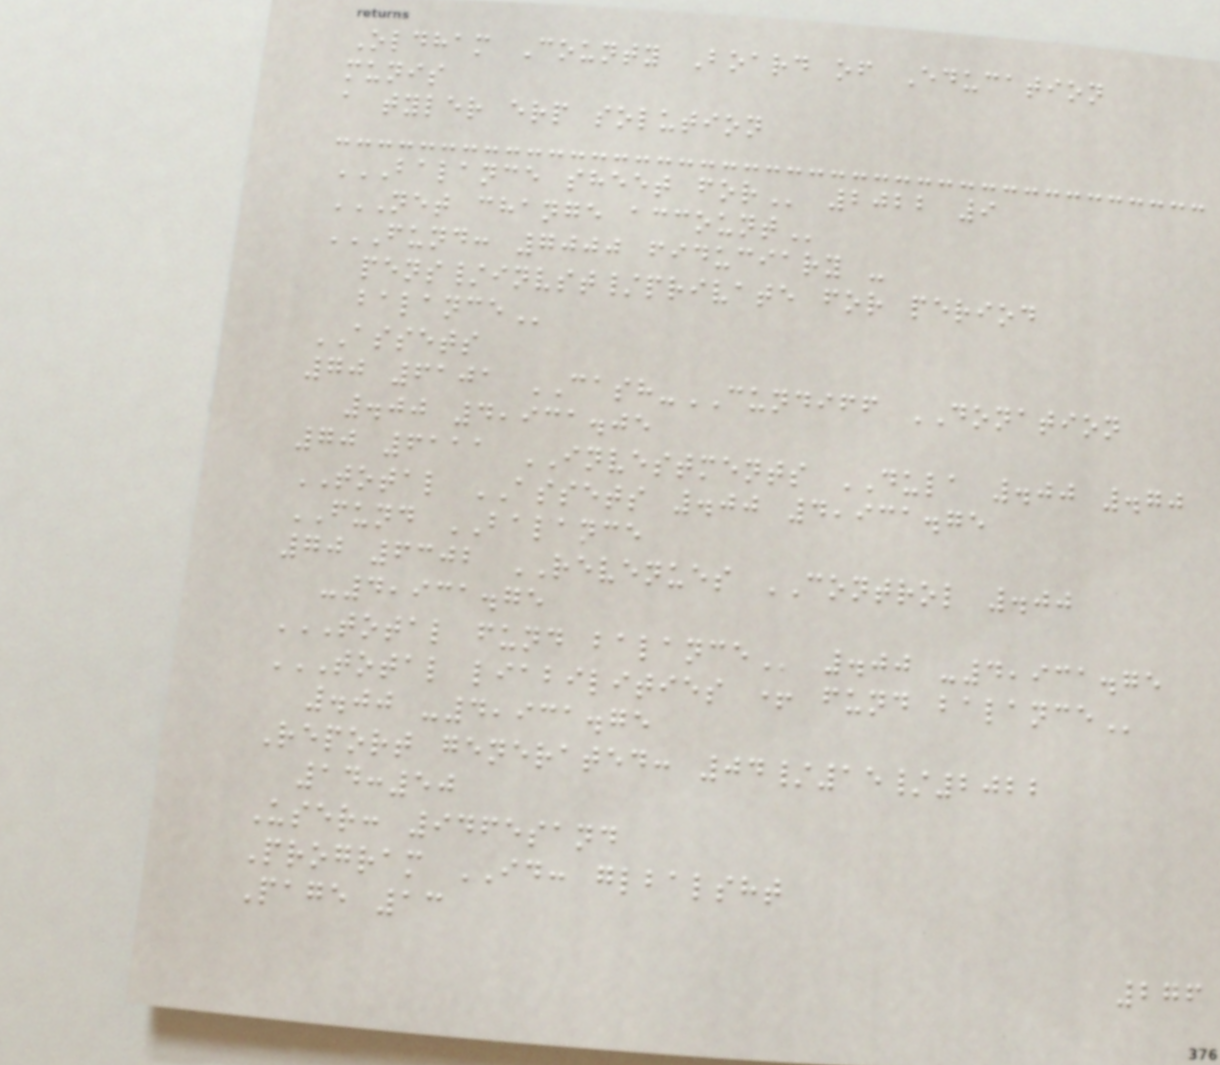Oldham County Board of Education
munis
a tyler erp solution
BALANCE SHEET FOR 2022 9
NET CHANGE ACCOUNT
FUND: 7000 FIDUCIARY -
PENS/INVST/PRIVATE FOR PERIOD
BALANCE
ASSETS
70 6101 CASH-CUNDIFF DONATION
.00 4,931.05
70 6111 INVESTMENTS DULA .00 .70
TOTAL ASSETS .00 4,931.75
FUND BALANCE
70 6302 REVENUES CONTROL .00
-4,931.75
TOTAL FUND BALANCE .00 -4,931.75
TOTAL LIABILITIES + FUND BALANCE
.00 -4,931.75
Report generated: 04/15/2022
14:50
User: 9465sand
Program ID: glbalsht
Page 13
276
